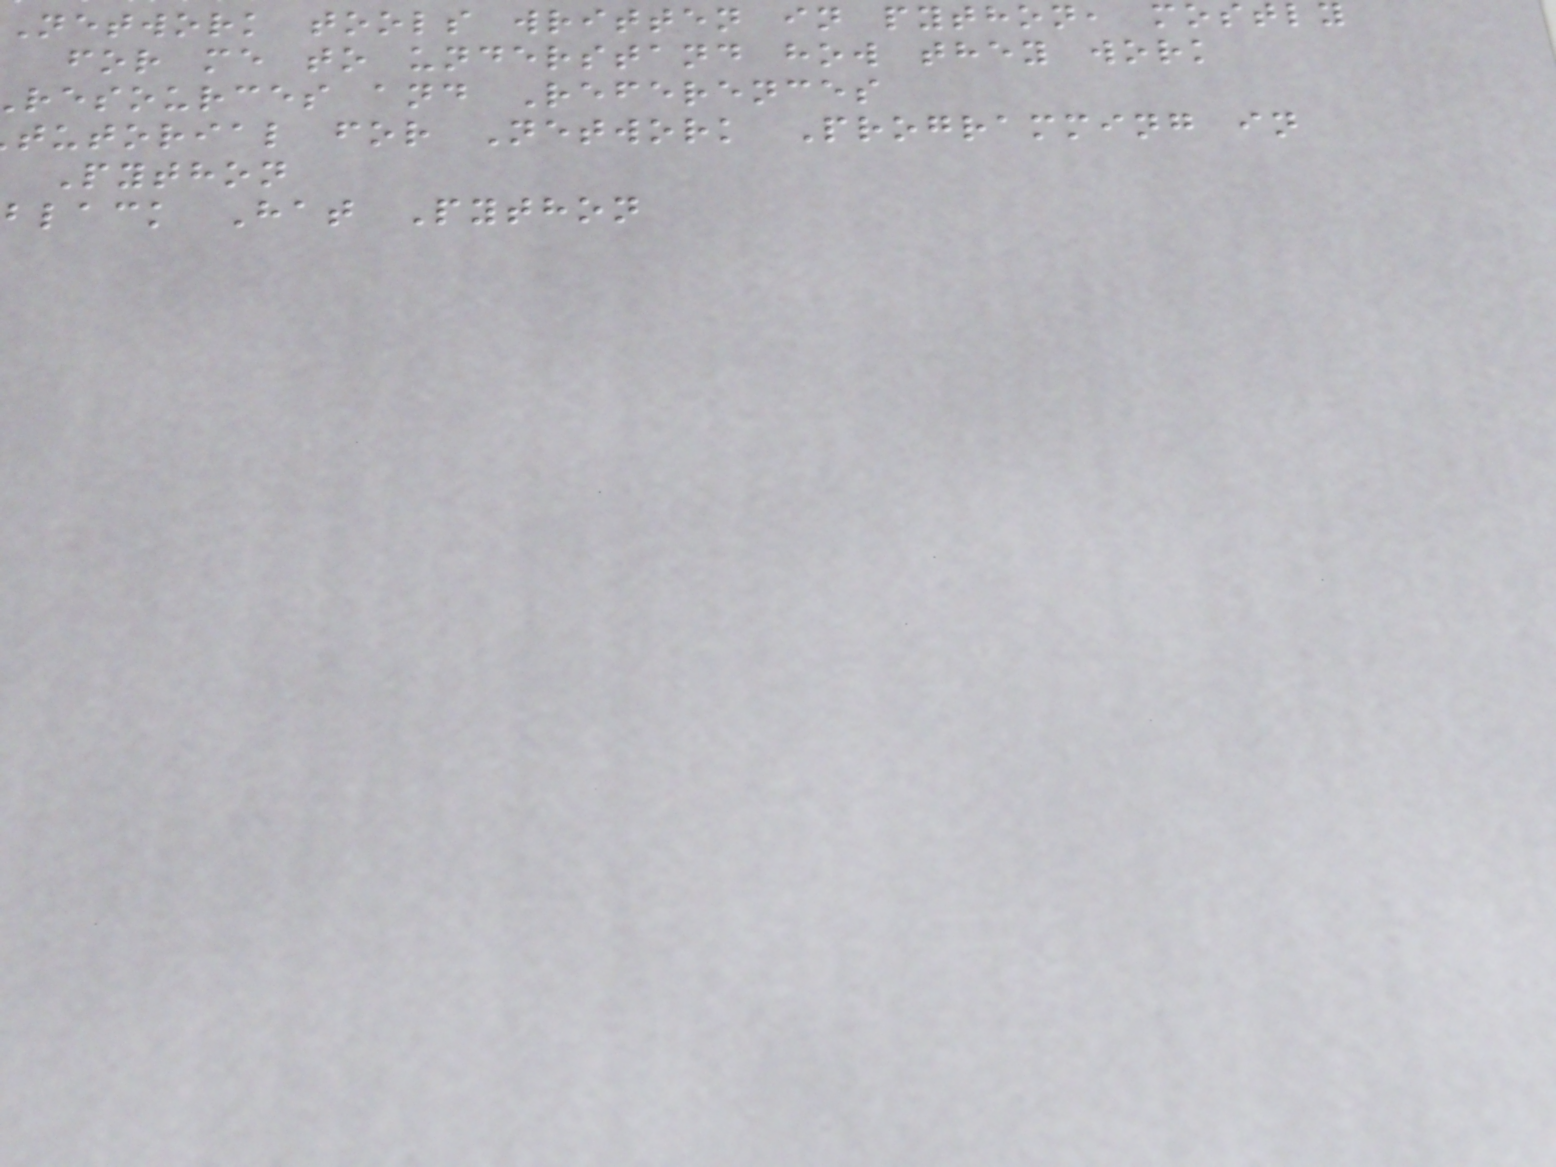Network tools written in python, mostly
for me to understand how they work
resources and References
tutorial for Network Programming in
Python
black Hat Python
